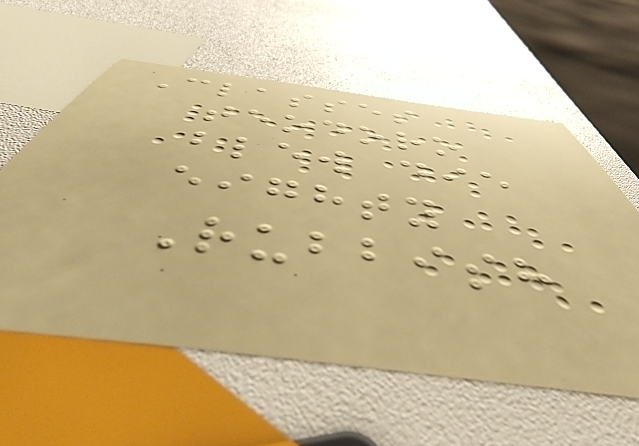Classes
teodoro
blew die
eighty
Rubbish
